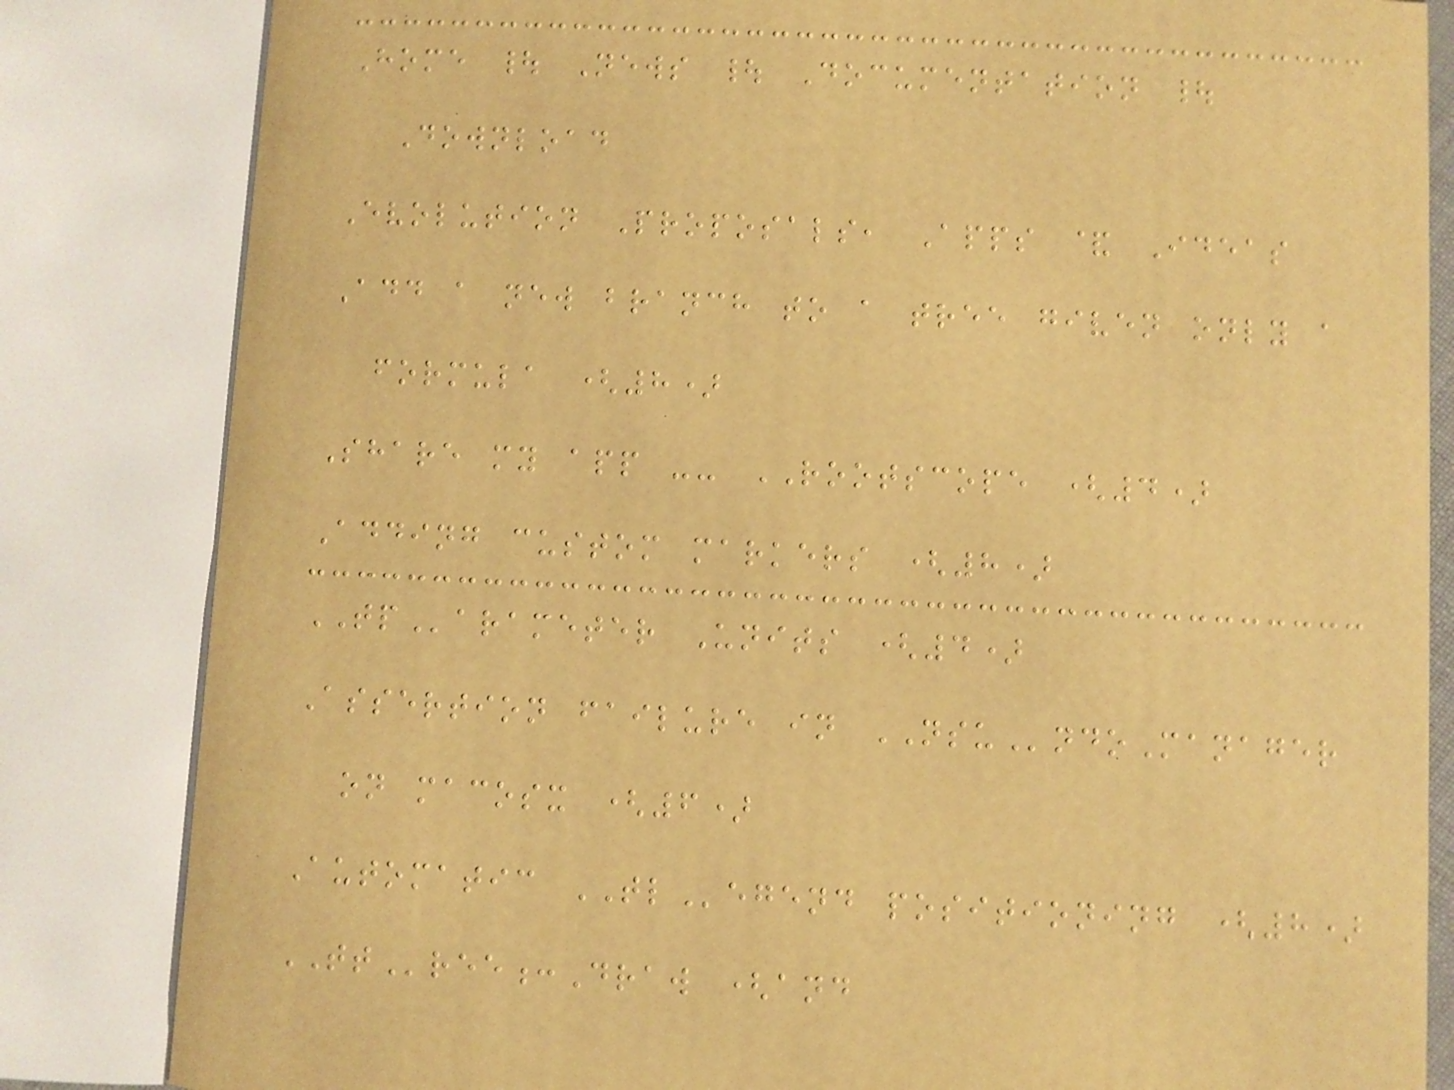Home | News | Documentation |
Download
Evolution Proposals, Apps & Ideas
Add a new branch to a tree given only a
formula (8)
Share my app -- ROOTSCOPE (4)
Adding custom markers (8)
TParameter Units (4)
Assertion failure in NSUndoManager
on macosx (6)
Automatic TLegend positioning (8)
TTree:Draw (and
